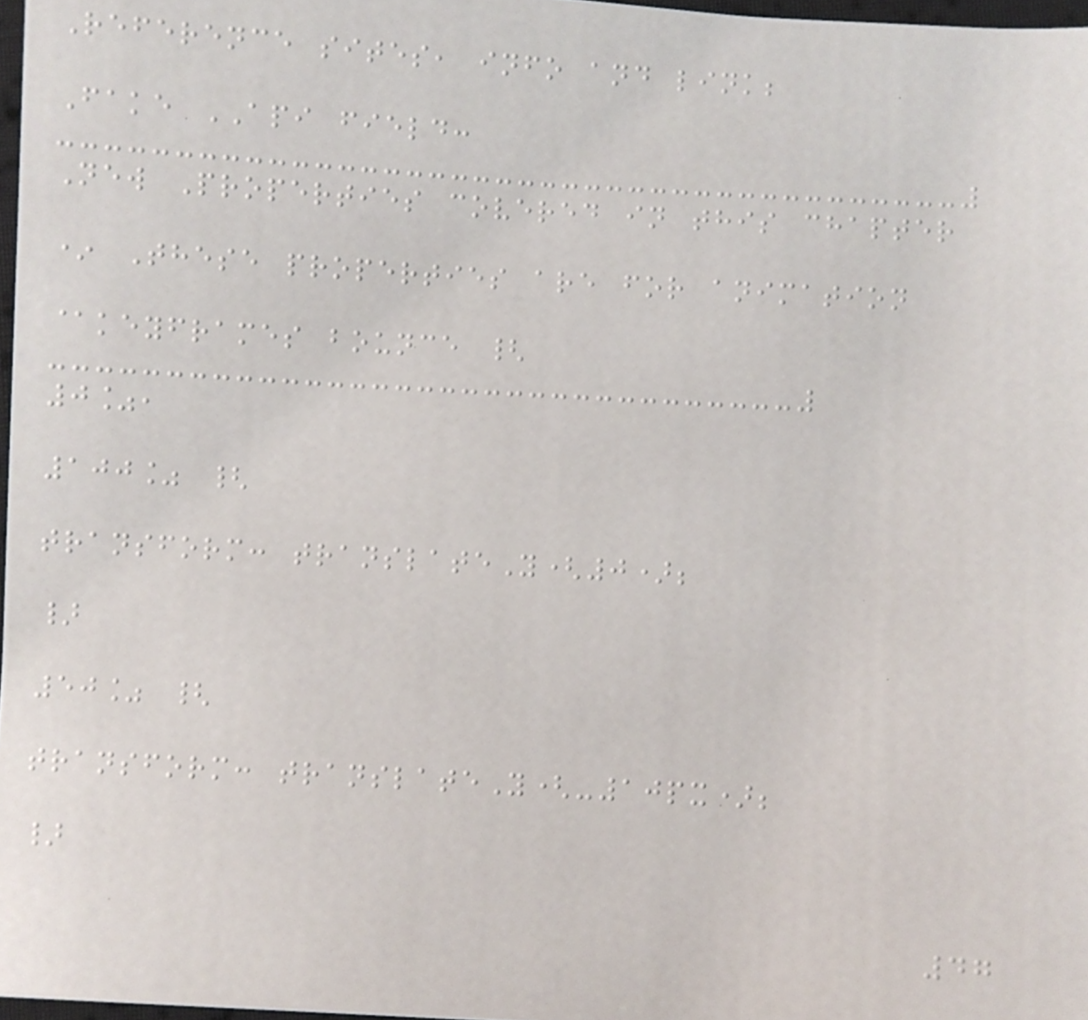Reference sites, info and link;
Fake API field:
New Properties covered in this chapter
* These properties are for animation
@keyframes bounce {
0%,
100% {
transform: translateY(0);
}
50% {
transform: translateY(-10px);
}
47
